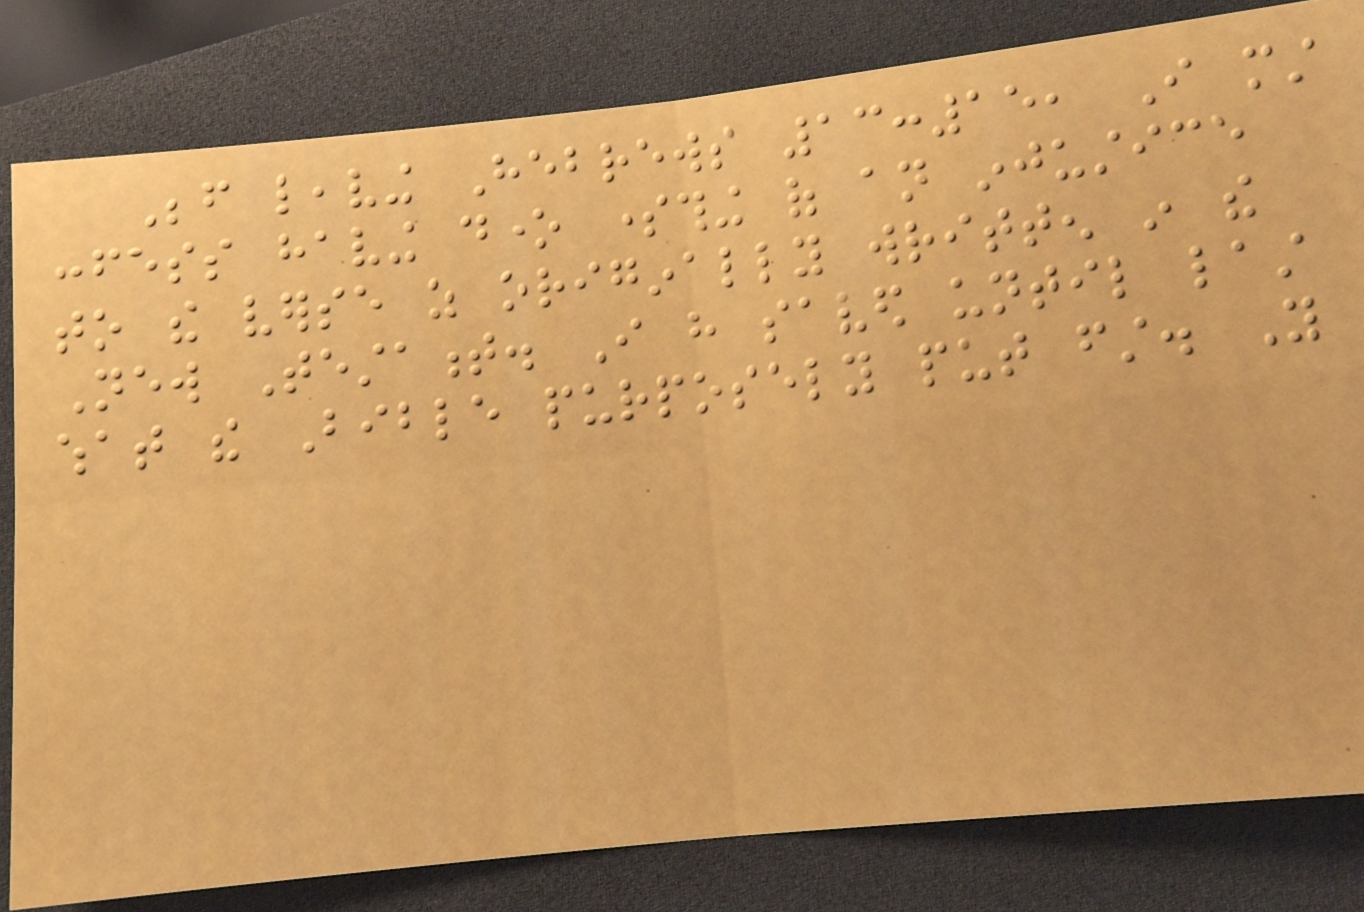Before leaving Hebrews 13:15, I must
confess having done something of an injustice
to the verse as originally written in the
New Testament. I have saved until last
what the Bible purposely put first. You
